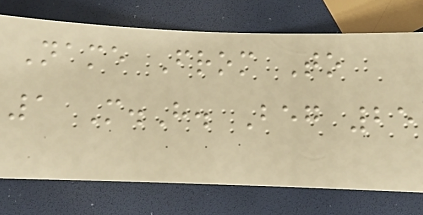Name From To
1 M.H. Beg 25
